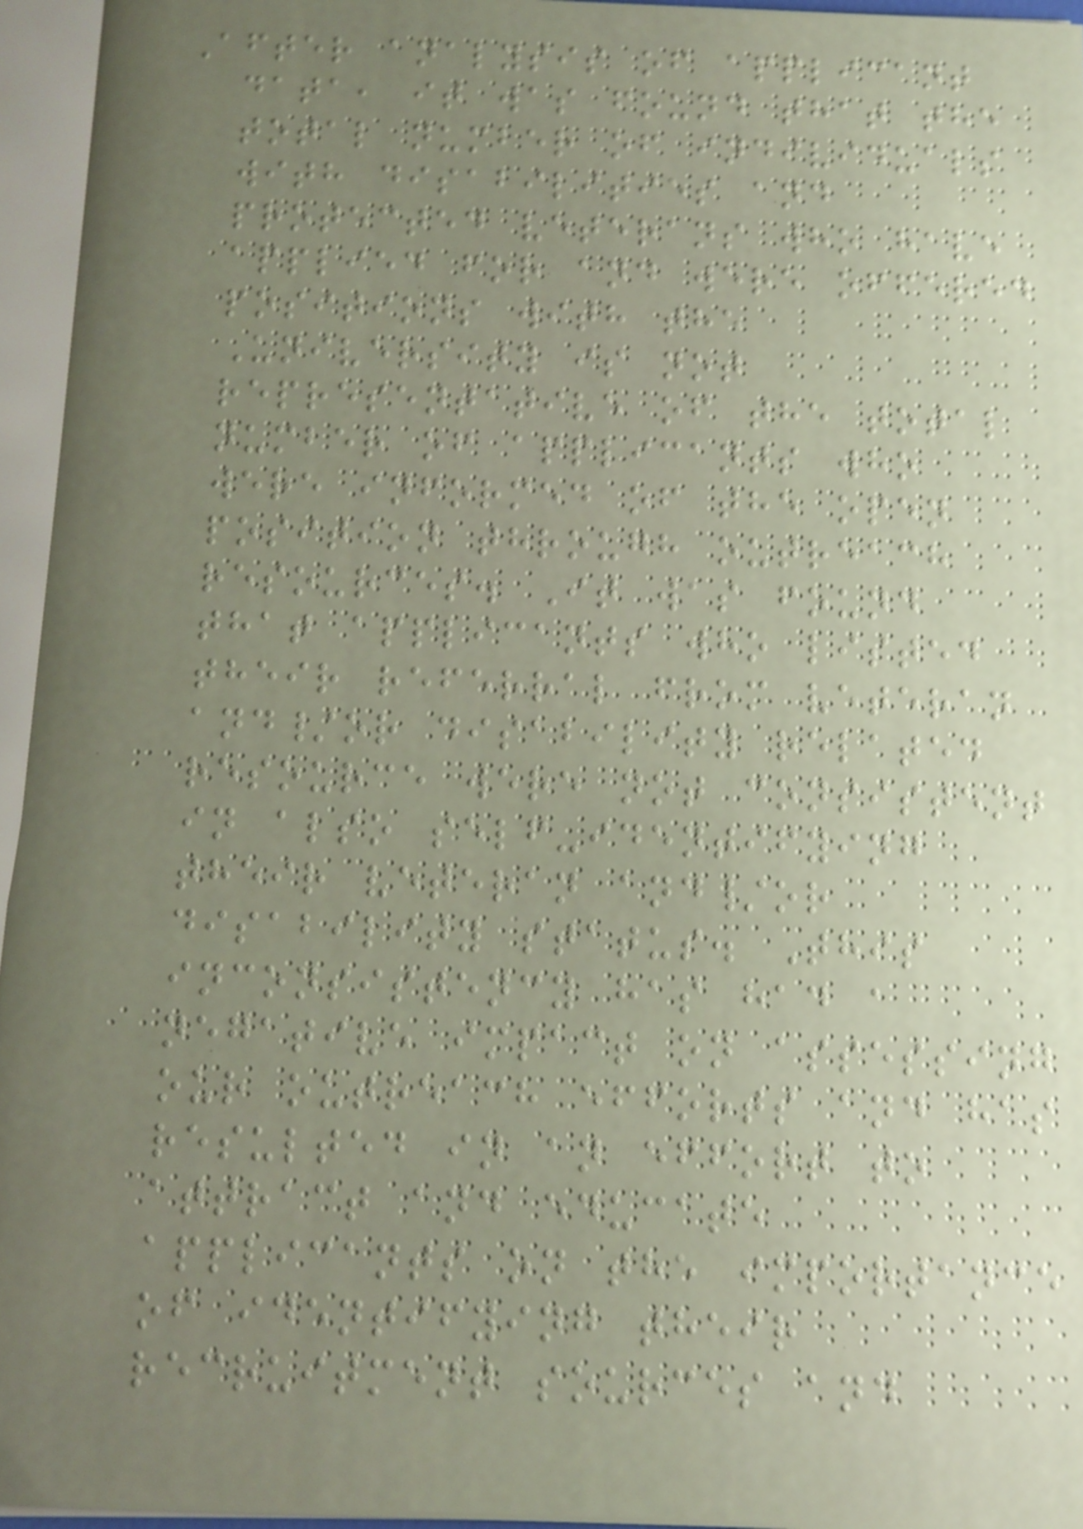After analysis of applicant
data, it was found that the
total number of individuals
with disabilities and
protected veterans who have
applied for and were offered
positions with the
University is not
representative of the total
number of applicants who
were informed of the open
position through outreach
resources. It was found
that applicants who listed
their referral from veteran
and/or disability related
resource were not consistent
in also self-identifying
their veteran and/or
disability status. This
inconsistency has had a
negative impact on assessing
our outreach efforts and has
resulted in an effort to
attract and educate
applicants on the importance
of identifying their
recruitment sources and
